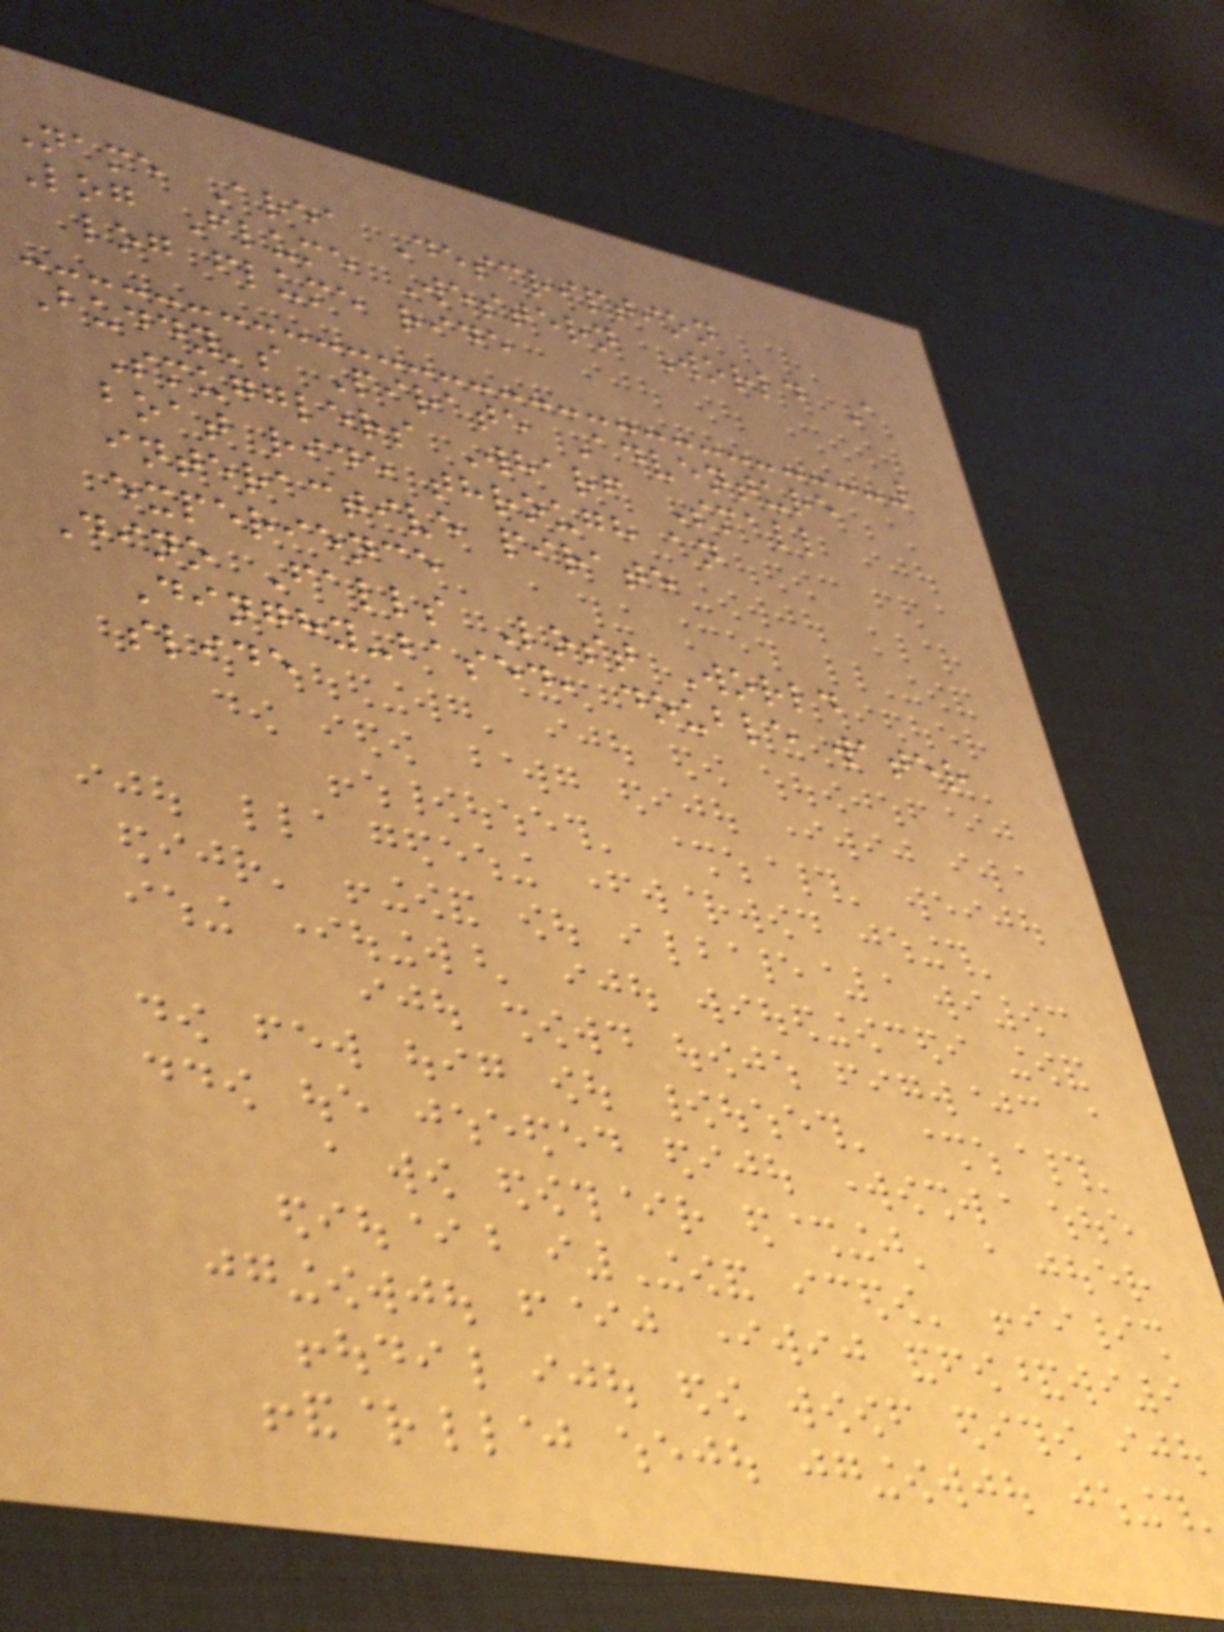Name Area Description
Log Flume Western World A
log flume ride
Buddy's Pirate Adventure
Smugglers Wharf Small
boat ride through an
interactive pirate
experience
Dino Falls Lost World
Dinghy-based, double water
slide
